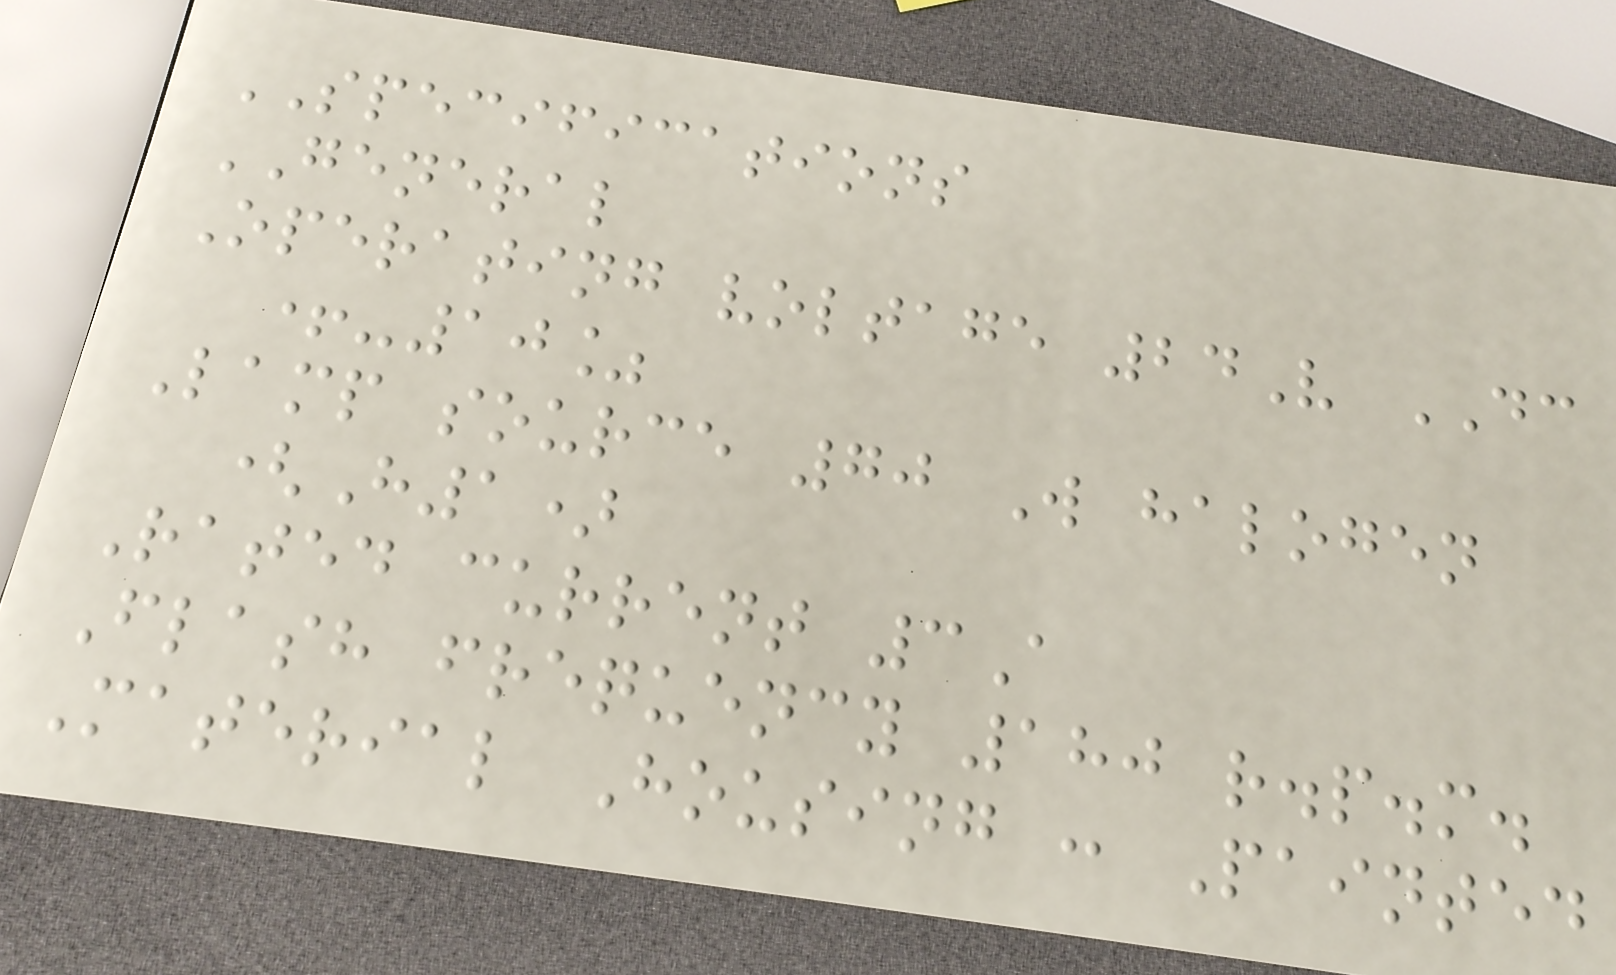SPECIFICATIONS
GENERAL
Operating voltage 24V DC
+-10%
Lamp source 70 W halogen
(H1)
Rated current 3A
Flash frequency 180 r.p.m.
Material Housing : Painted
